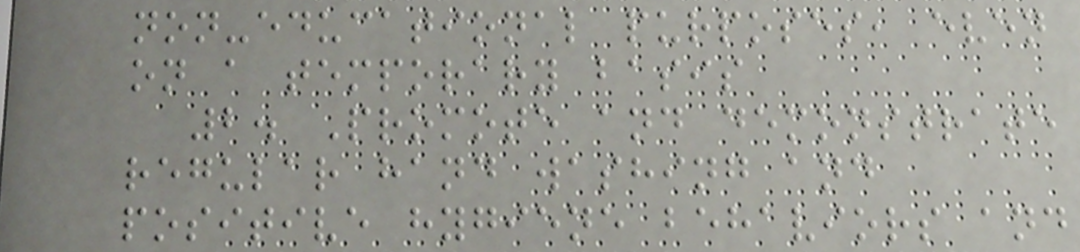non-educational purposes, even
on a temporary basis
2. Promote and demonstrate
regular hand washing and
positive hygiene behaviors and
